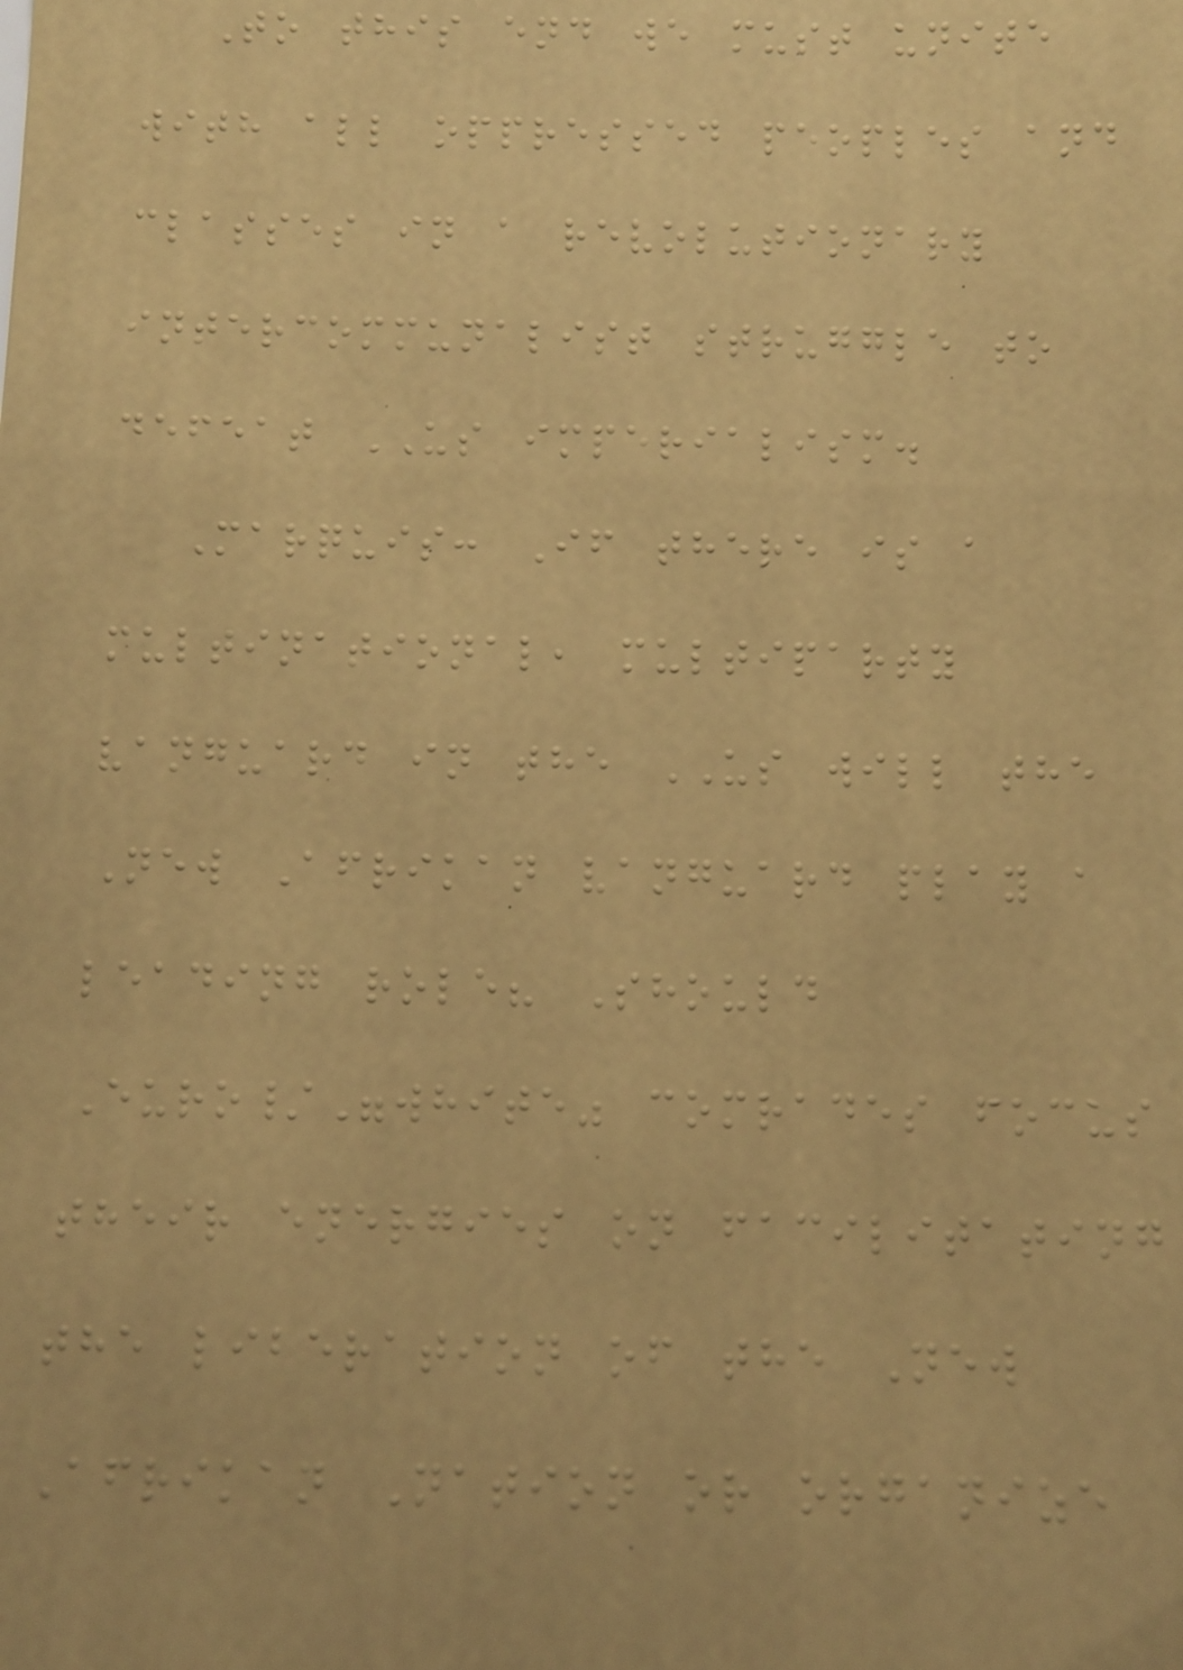To this end we must unite
with all oppressed peoples and
classes in a revolutionary
intercommunalist struggle to
defeat US imperialism.
Marquis: If there is a
multinational, multiparty
vanguard in the US will the
New Afrikan vanguard play a
leading role? Should
Euro/"white" comrades focus
their energies on facilitating
the liberation of the New
Afrikan Nation or organize
